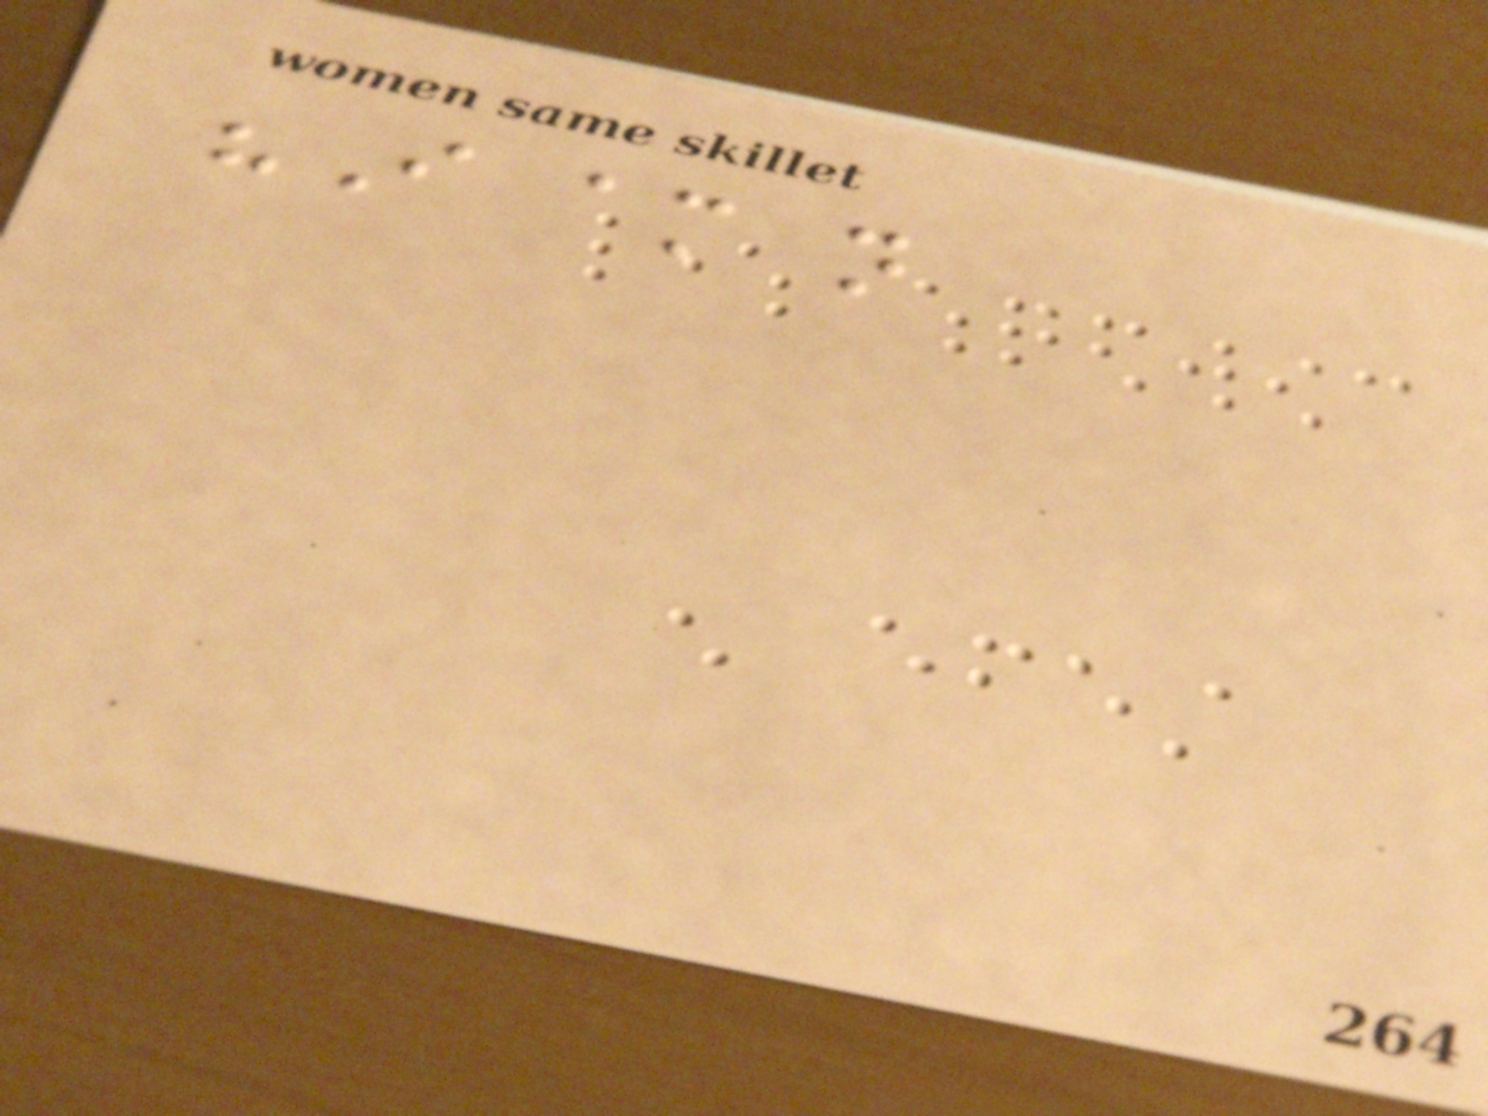"I am not
